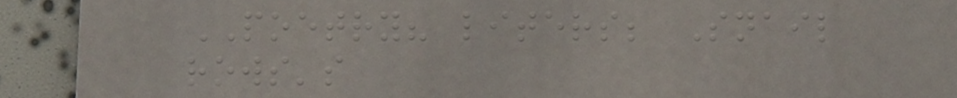POETRY? liters; Snail
rows's
